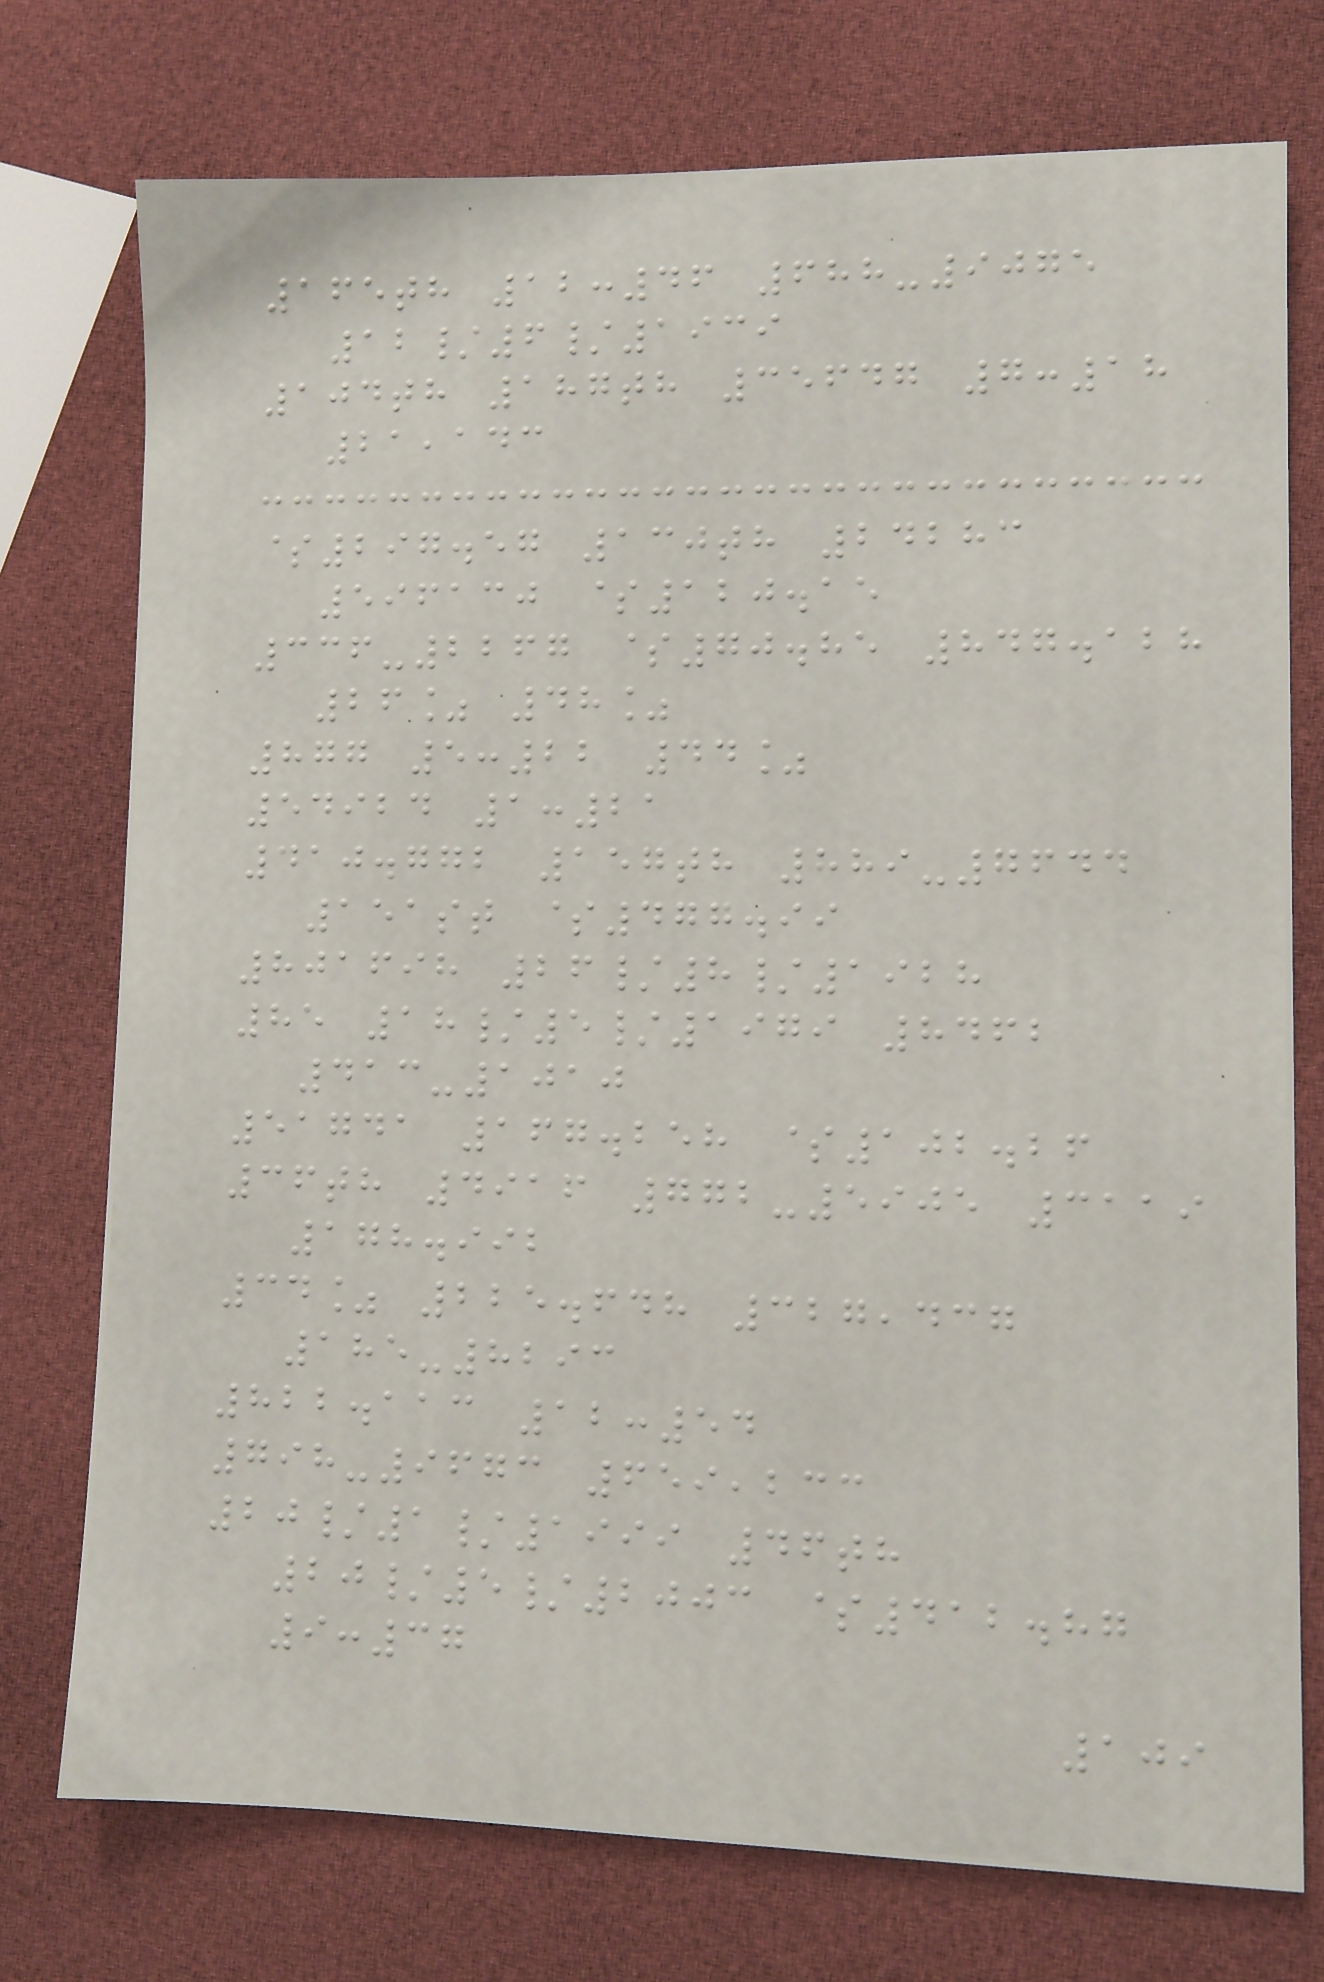165th 12:46 688-9075
12/6/1939
104th 187th 35647 7:18
21,143
$297.57 130th 24283
596130 $120.15
336-2267 $70.85 847.128
26% 48%
877 5:22 44%
54924 1:21
410.772 157th 889-7644
151st $477.99
801698 26/8/1928
85 18/5/1979 8462
413-1010
51741 167.258 $102.26
36th 4916 772-5905 3119
178.992
34% 225.648 327,437
185-8293
822.113 12:54
798-9673 659,233
20/1/1999 46th
20/5/2003 $412.87
9:37
109
